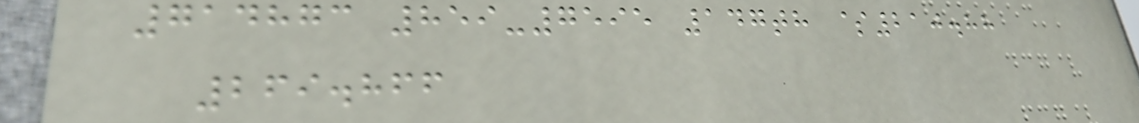714873 859-7595 147th $210.88
269.866
